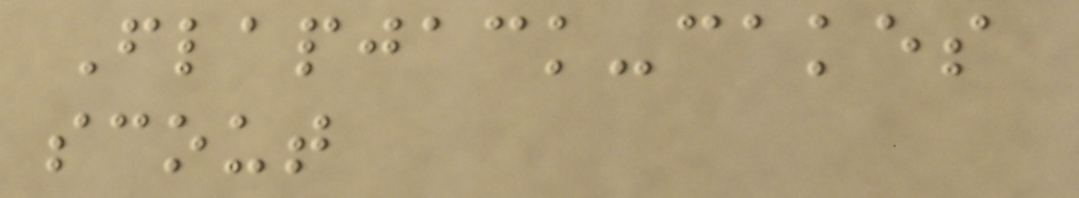Flapjack-cakes
scout
